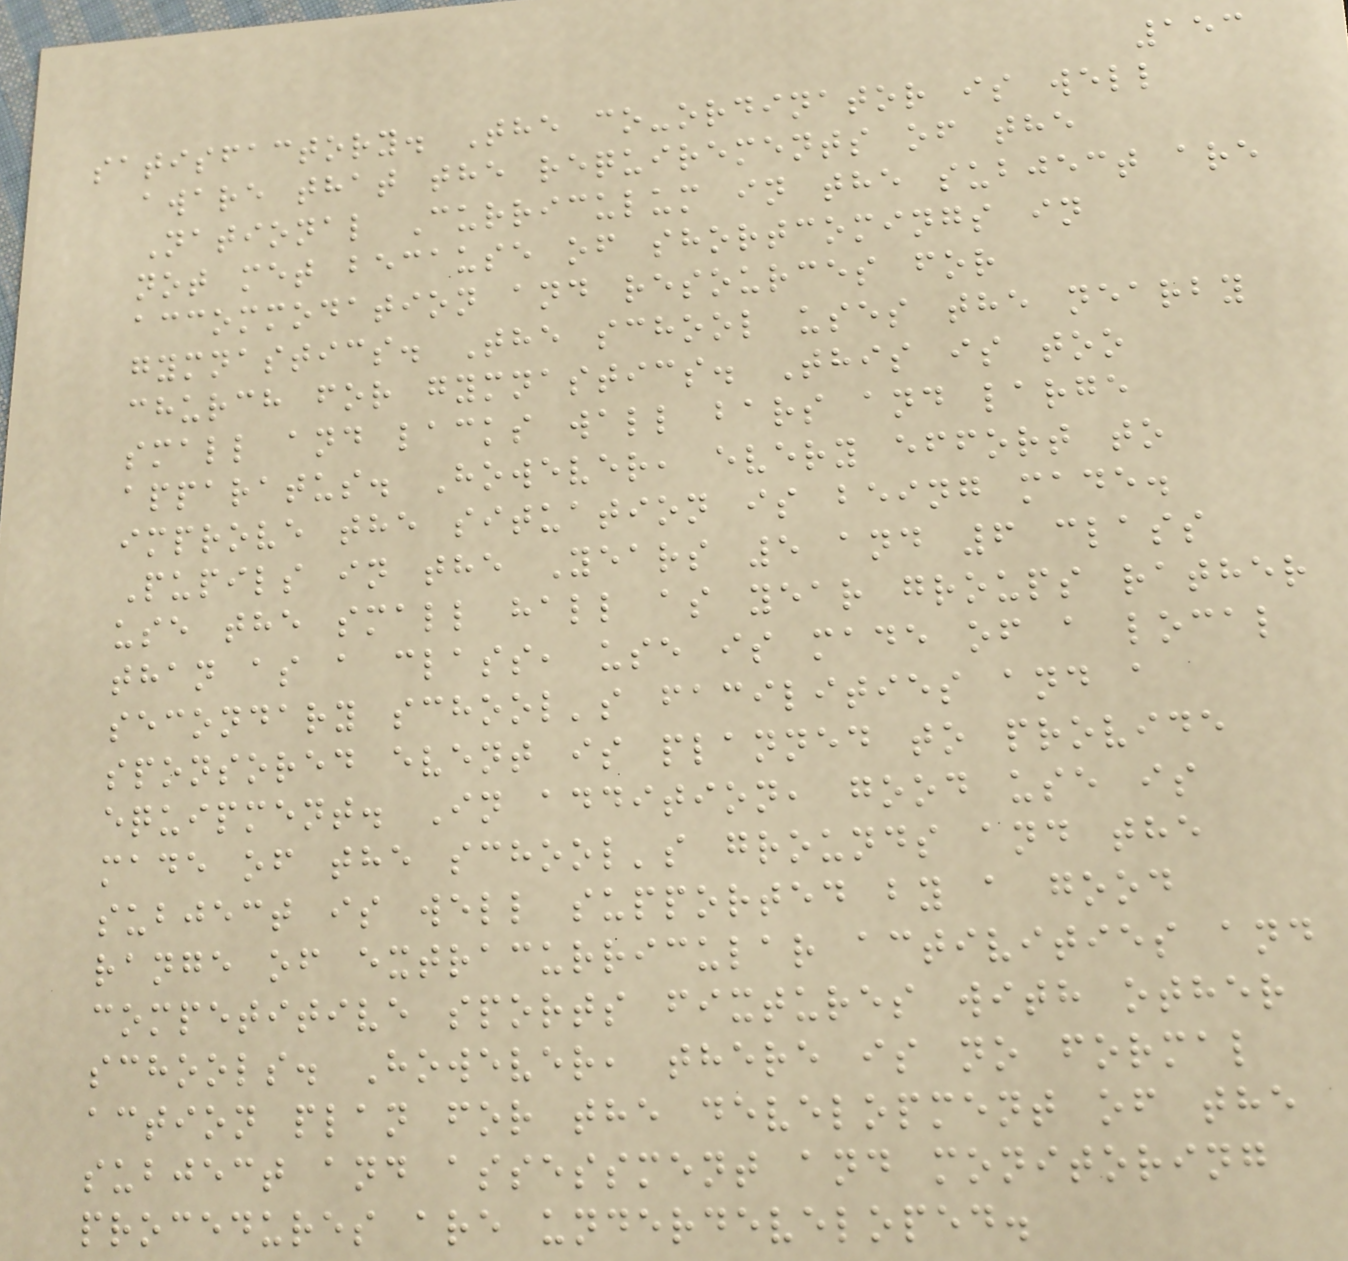153
satisfactory. The co-ordinator is well
aware that the requirements of the
National Curriculum in the subject are
not met because of shortcomings in
accommodation and resources for
gymnastics. The school uses the nearby
church for gymnastics. This is too
small and lacks wall bars and large
apparatus. However, every effort to
improve the situation is being made.
Pupils in the Years 5 and 6 class
use the small hall as year groups rather
than as a class, use is made of a local
secondary school's facilities and a
sponsored event is planned to provide
equipment. In addition, good use is
made of the school's grounds and the
subject is well supported by a good
range of extracurricular activities and
competitive sports fixtures with other
schools. However, there is no formal
action plan for the development of the
subject and assessment and monitoring
procedures are underdeveloped.
